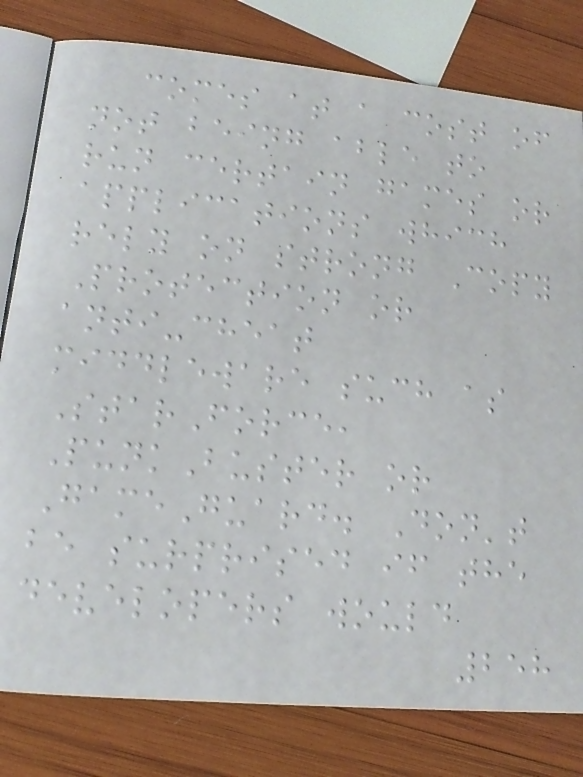comes at a cost of
not being able to
run certain games or
applications which
rely on strong Copy
Protection or
anti-cheat
middleware such as
StarForce,
PunkBuster or
GameGuard. Don't
be surprised if the
developers would
258
